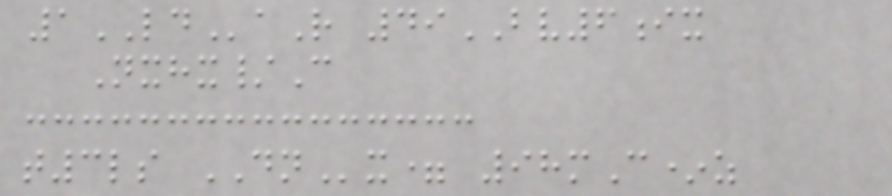1LDaR 49BV6ix
Nxhx/C
t3ls DNx= 98mC*z
